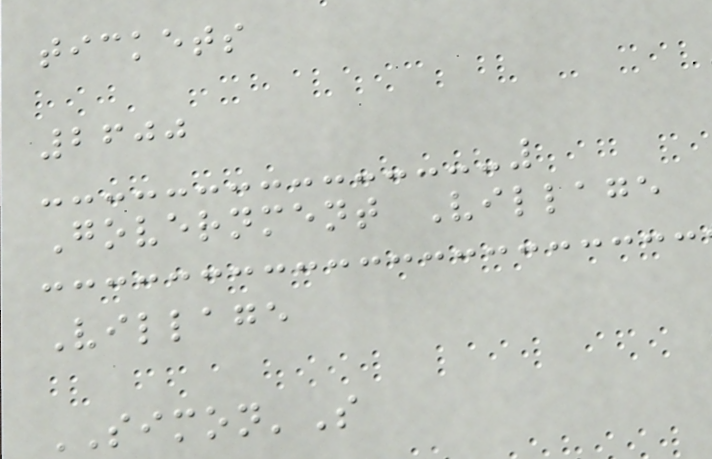tickets
2600
Government Village
Village
SIMON'S
